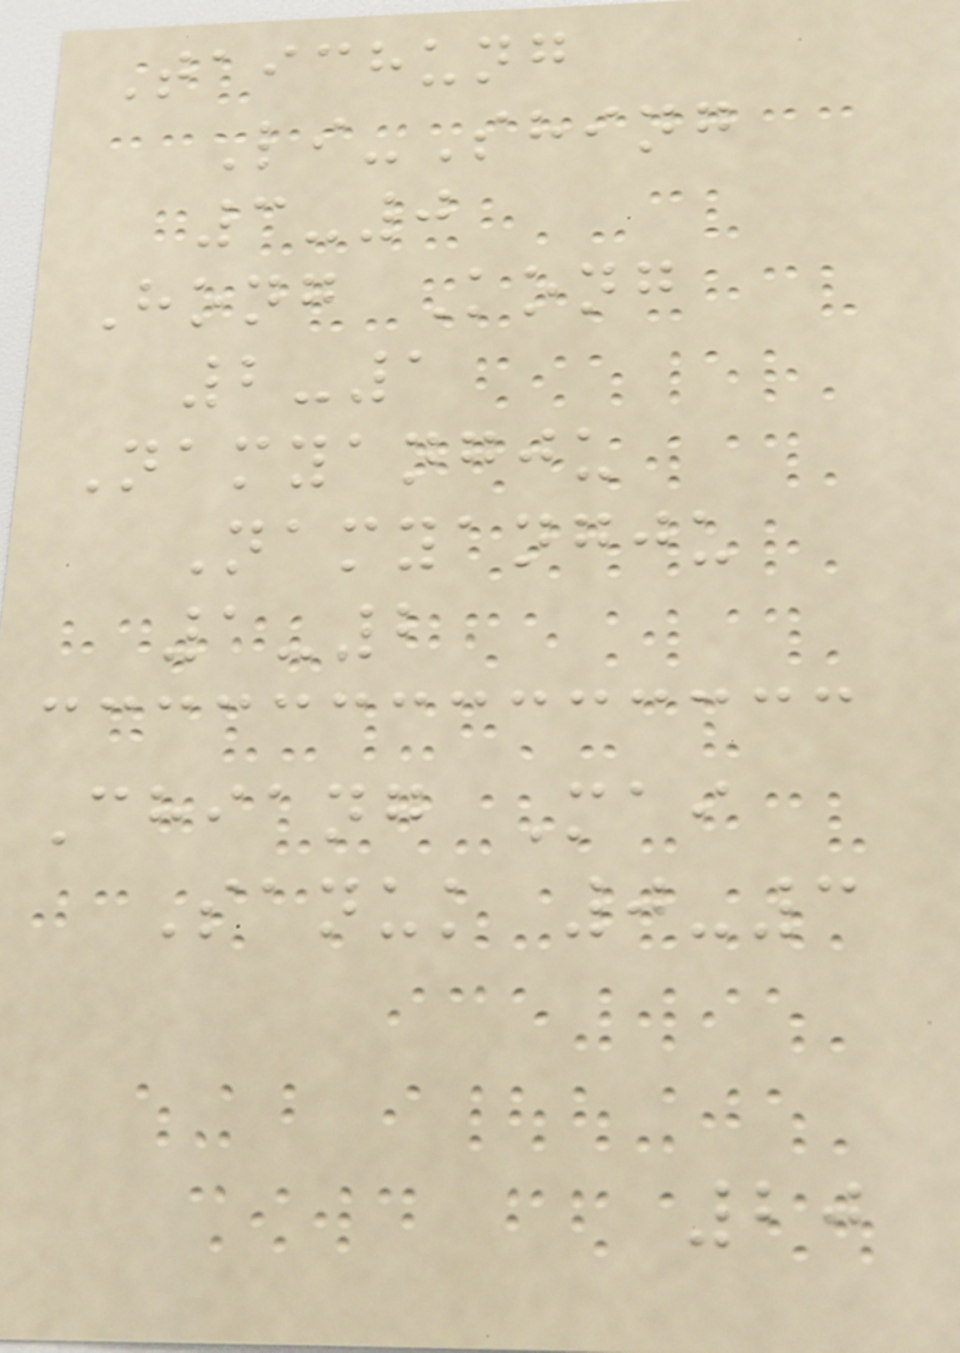Taichung
Li-Shing
3-0
Hong Kong
2-1
Namyangju
Namyangju
1-2
Chiang Mai
Sanuk 0-3
20
